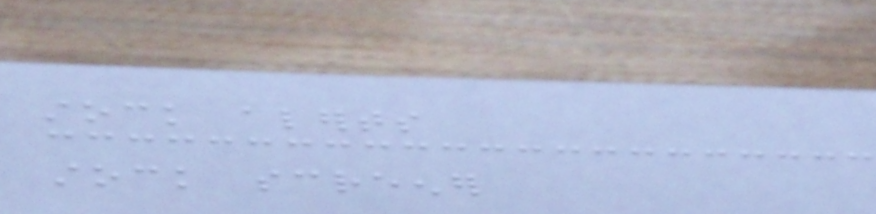stock alerts
stock screener
